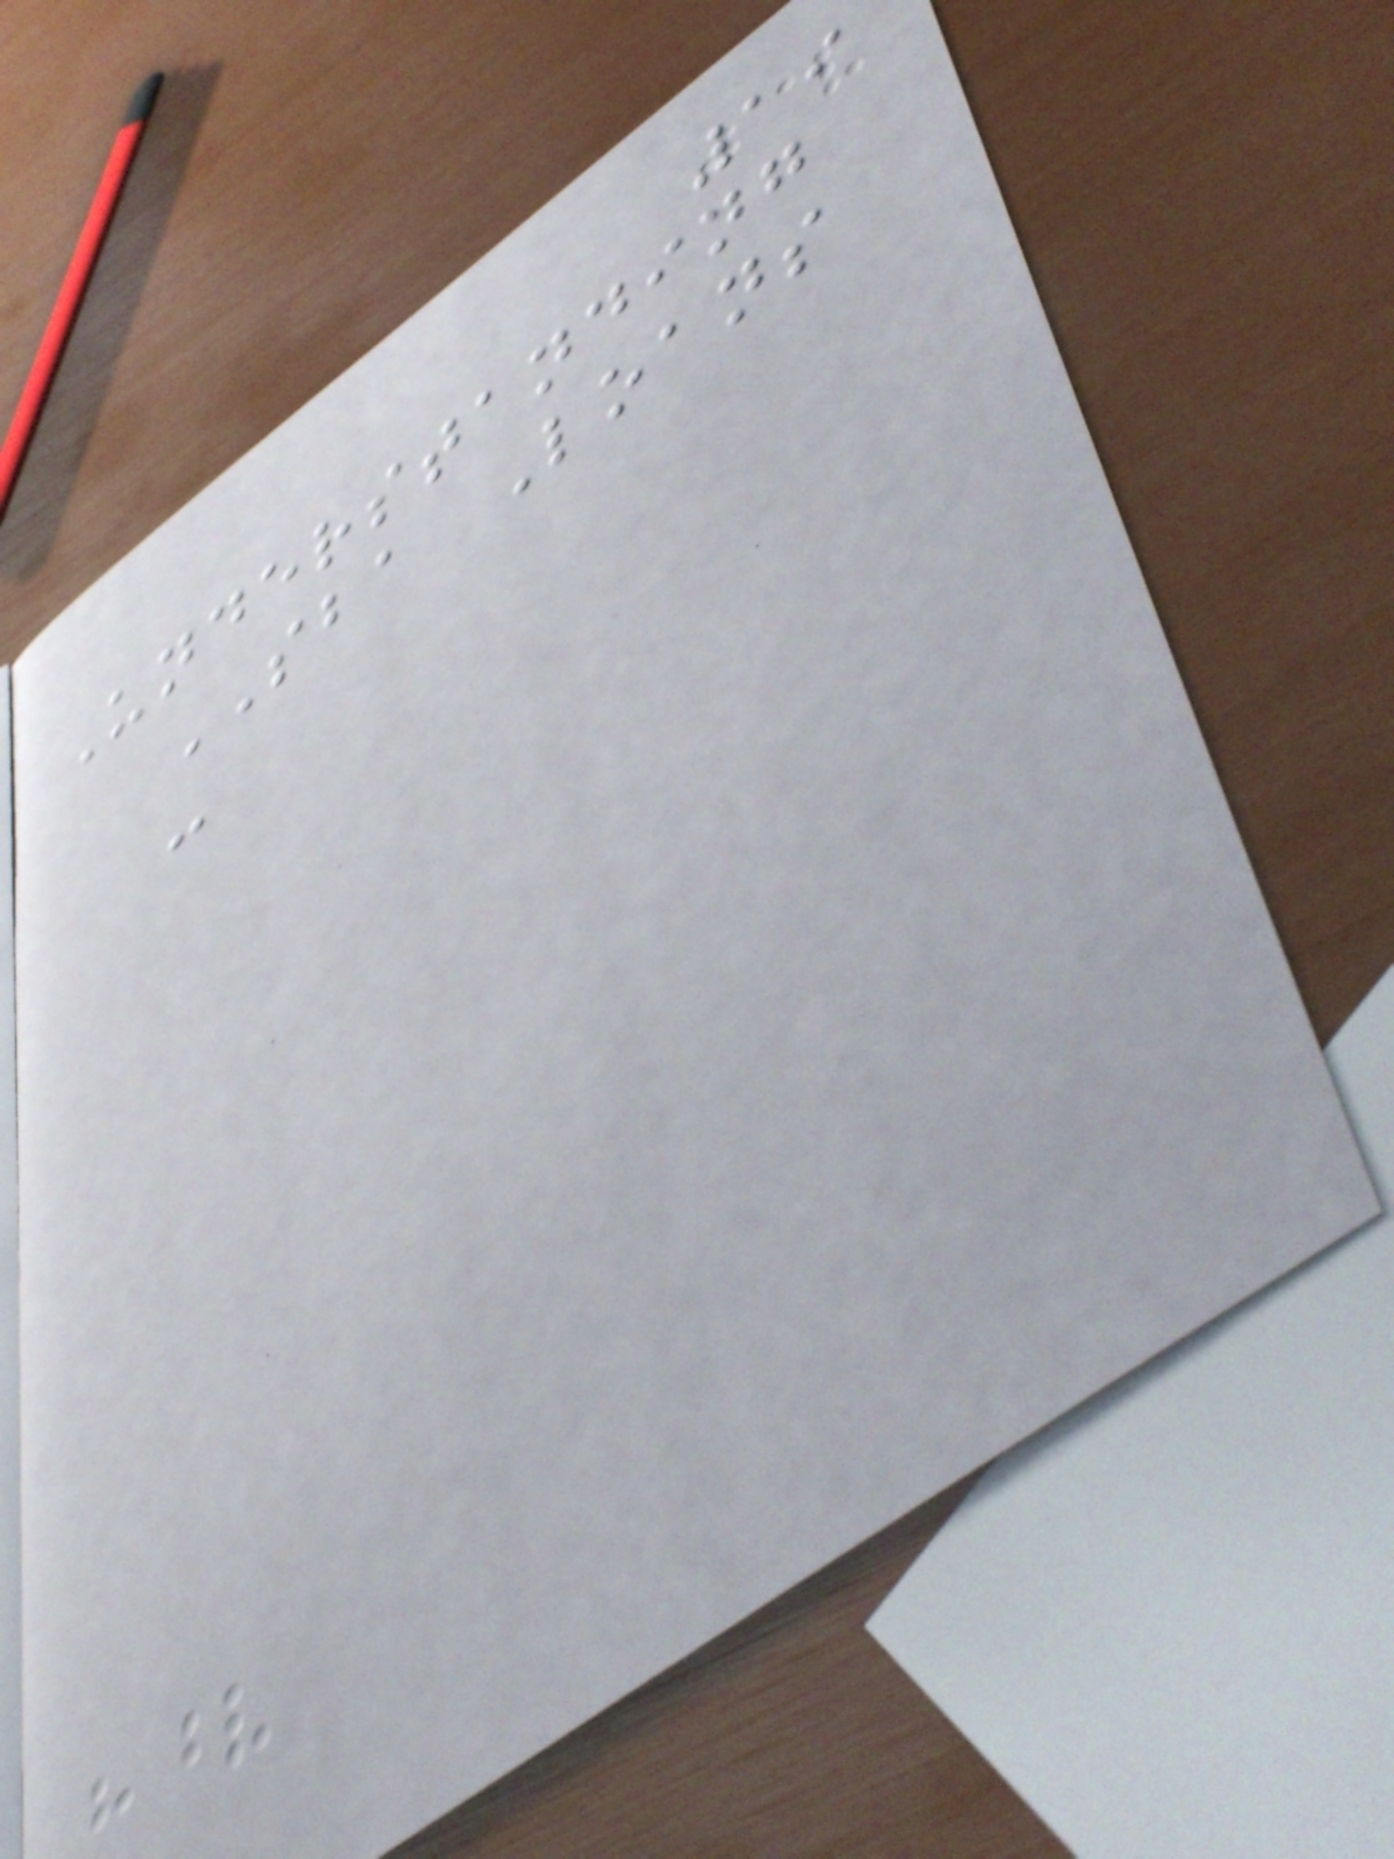19
Understanding
SBA Loans
-
